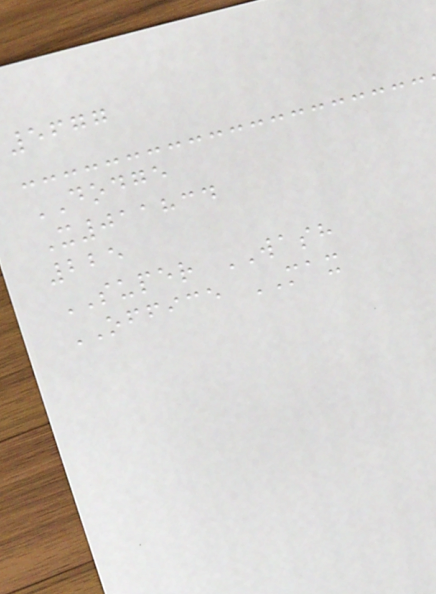5677
DODGE
X011834
225
SUPER WASH
OFFICE MAX
